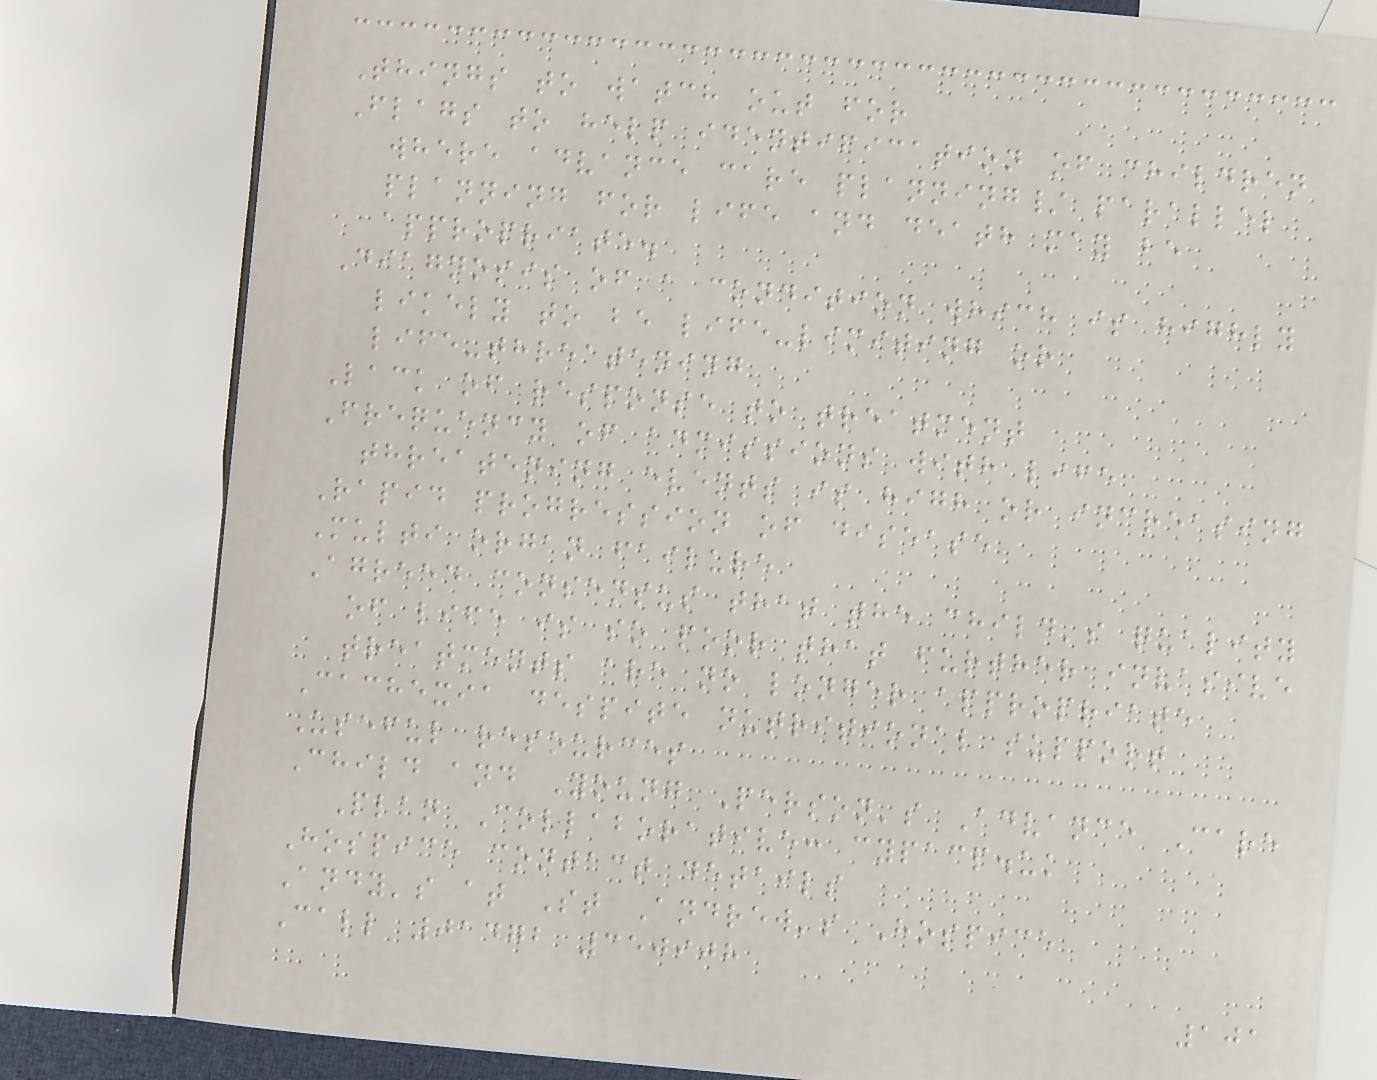Things to watch out for
Flags to help identification of children
where advance care planning/ parallel
planning for life and death may be
appropriate.
Diagnosis of a condition which is highly
likely to be life-limiting or
life-threatening
Lack of response to treatment
Frequency of admissions with life
threatening events is high or increasing
Rapid progression of disease
Multi organ failure
Agreed consensus that the child's quality
of life is so poor that further invasive
treatments are no longer appropriate
Cachexia despite nutritional support
Useful resources
Child and Young Person's Advance Care
Plan Collaborative: cypacp.uk
Hospice contact details
Andy's at St Andrew's Hospice
Call 01472 350908
101
